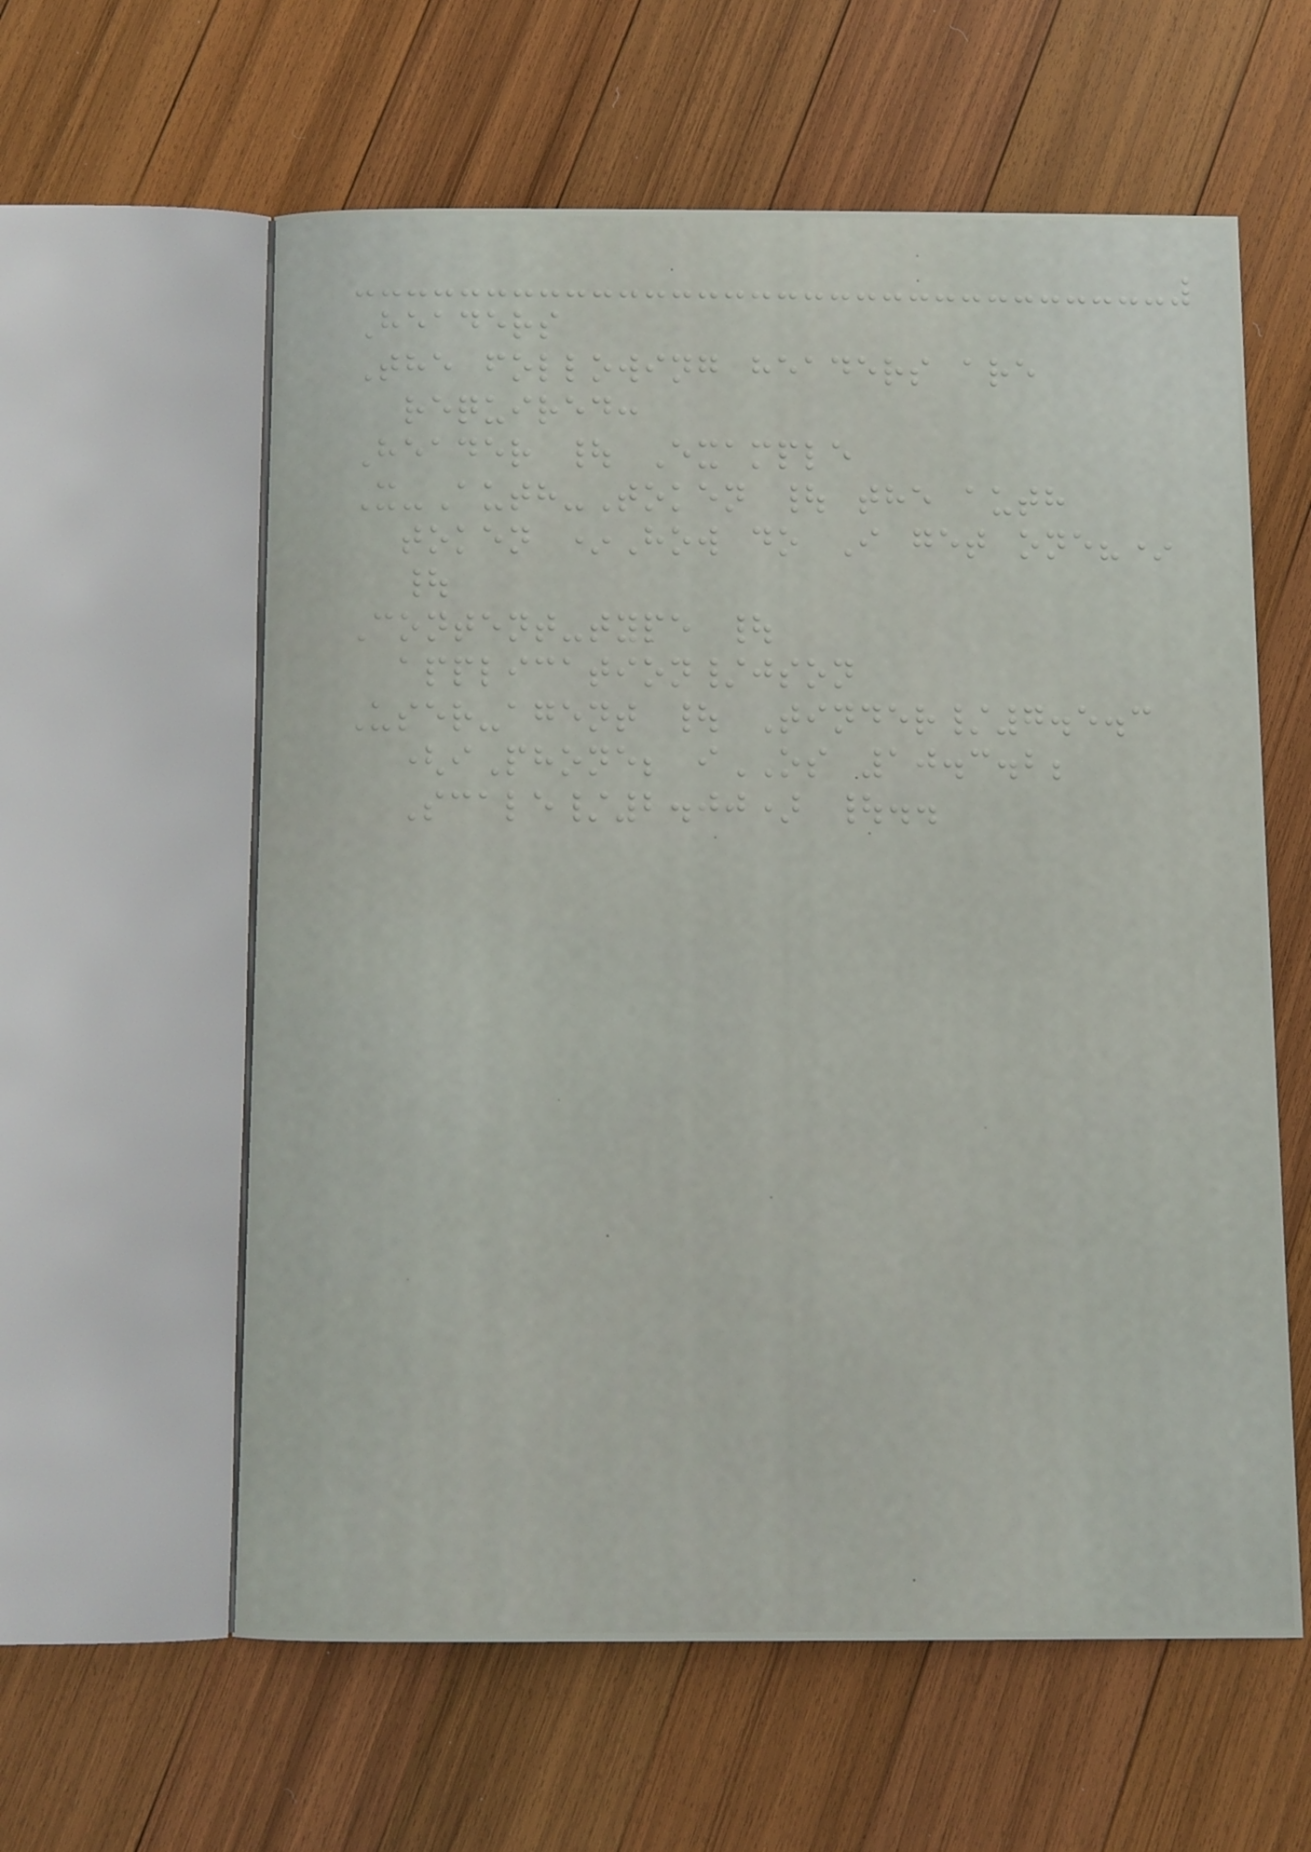Headers
The following headers are
required:
Header | Example
X-Auth-Token | the auth
token *How do I get one?*
|
Content-type |
application/json
User-agent | Tinder/7.5.3
(iPhone; iOS 10.3.2;
Scale/2.00) |..
